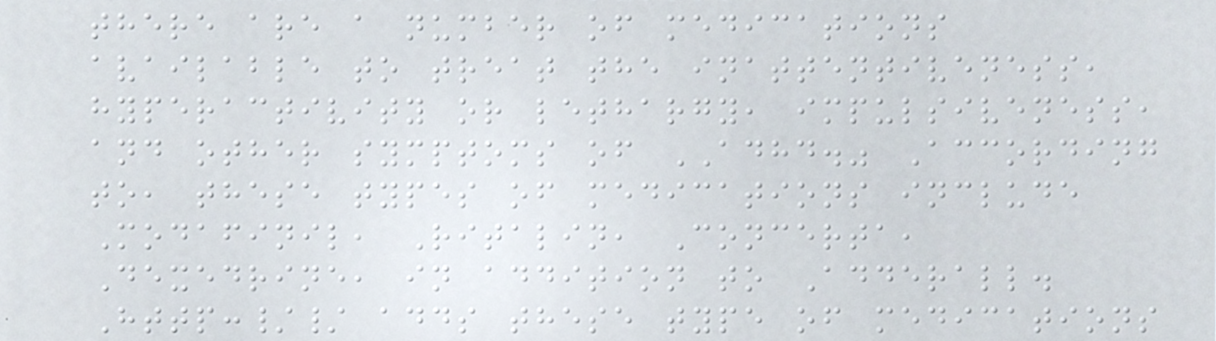there are a number of medications
available to treat the inattentiveness,
hyperactivity or lethargy, impulsiveness,
and other symptoms of ADHD." According
to, these types of medications include
Modafinil, Ritalin, Concerta,
Dexedrine, in addition to Adderall.
Http:// adds these type of medications
